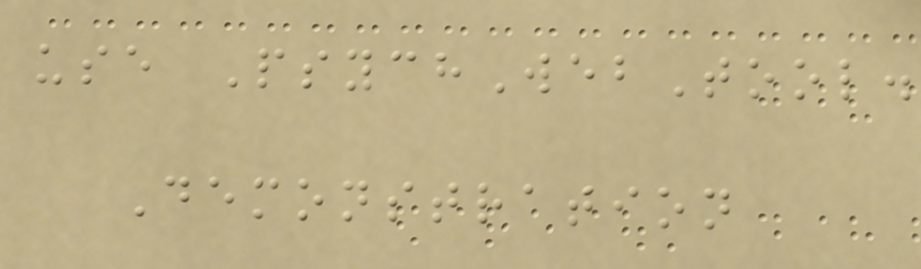use PsychWebTool.
Demonstration
